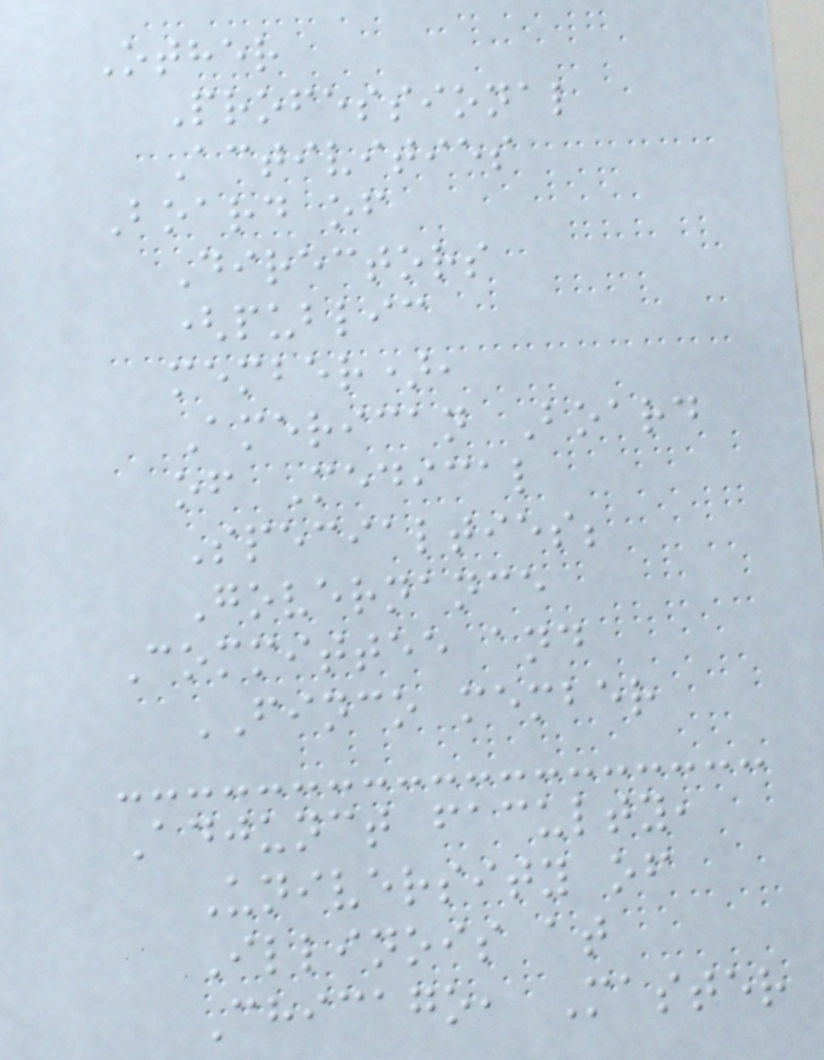Other
Professional
Activities
Board of
Directors
(public
member),
American Board
of Medical
Specialties;
Governance
Committee and
FINCO member
Adjunct faculty,
University of
Illinois at
Chicago, Master
